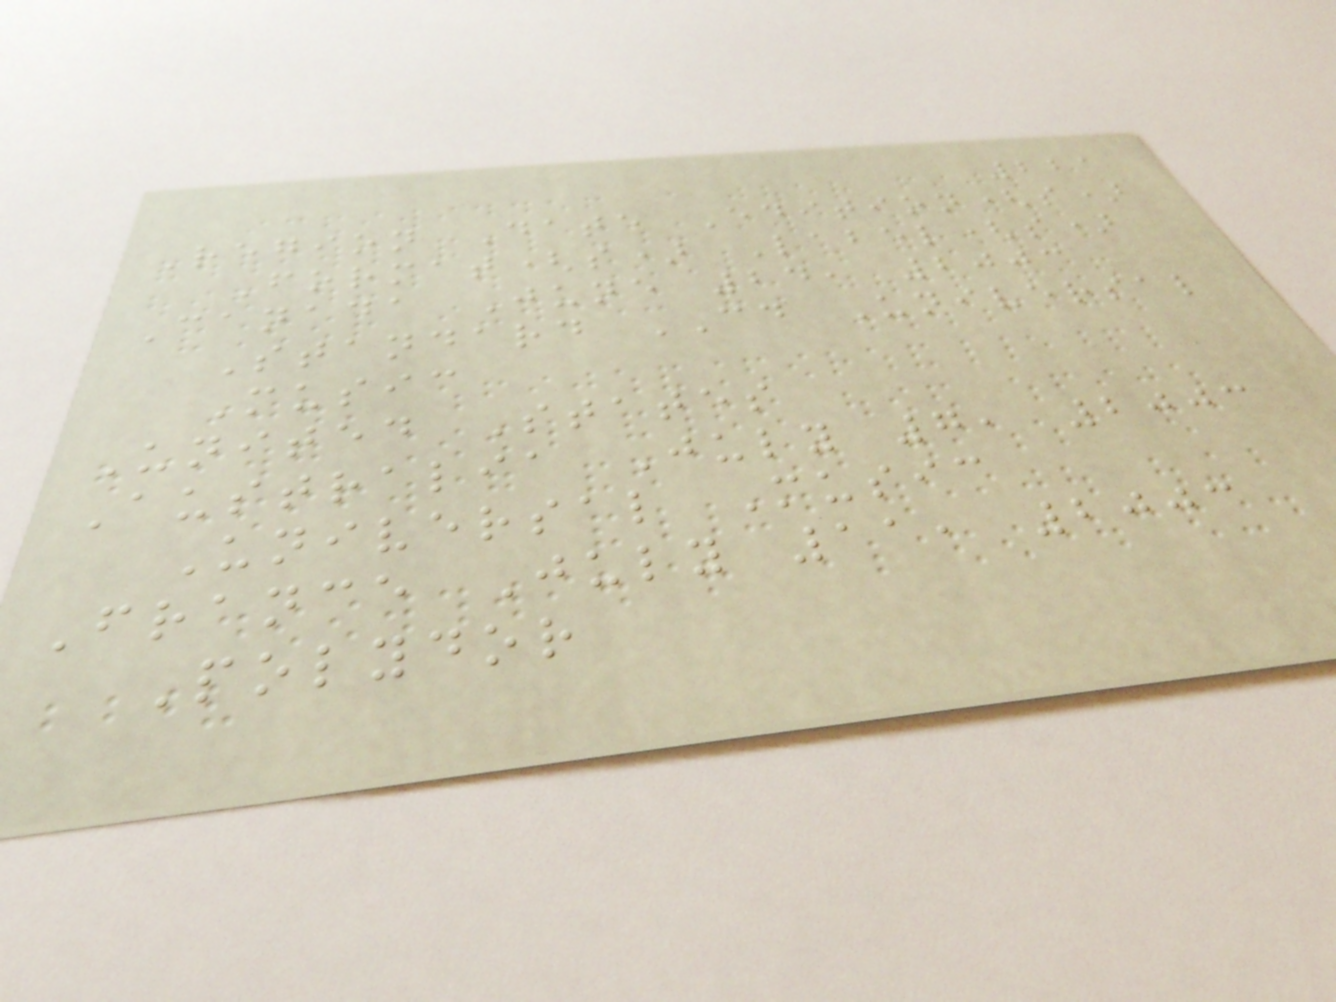221
Region Date Edition(s)
Format(s) Label(s)
Canada June 24, 2003
Standard CD Universal
Music
United States
Australia July 7, 2003
Universal Music
France July 11, 2003
Polydor
